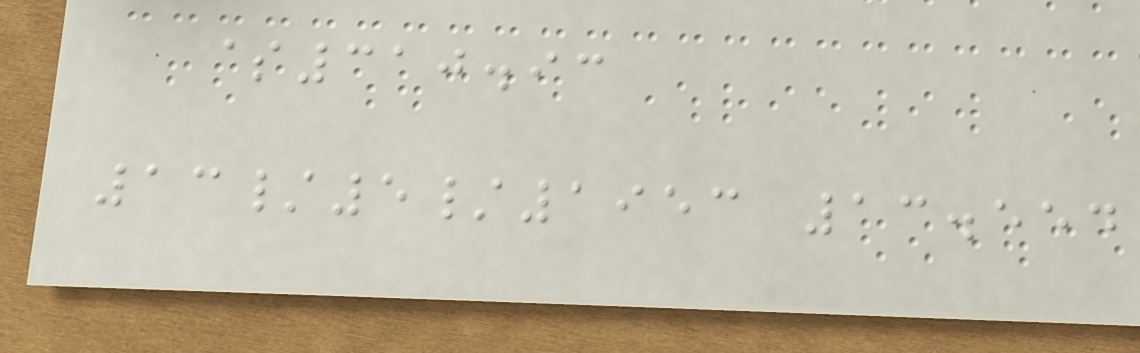$310.93
13/5/1953 13.554
